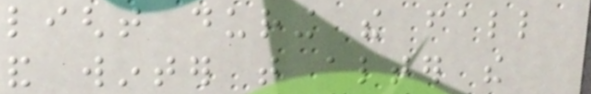light during the fall
and winter that alter the
